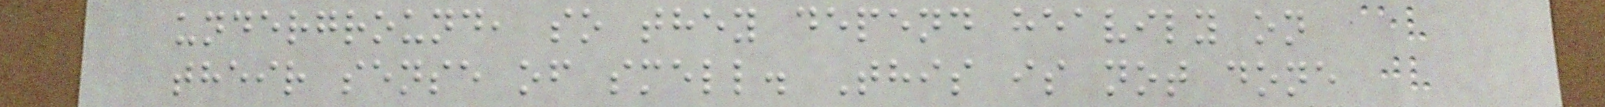underground, so they depend heavily on
their sense of smell. This is not done
